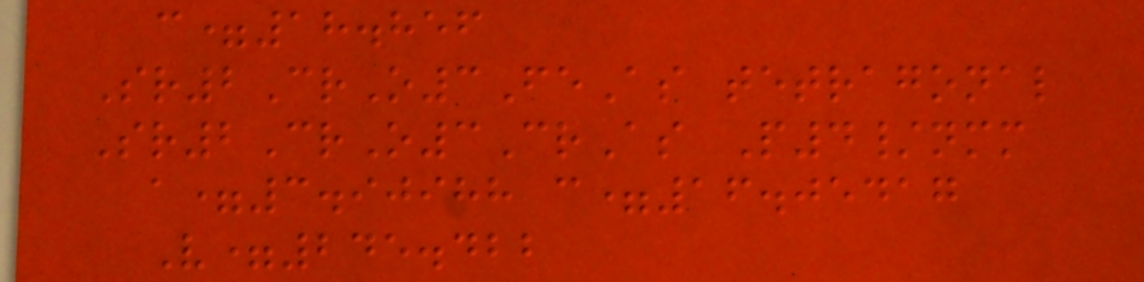c=18.856
Sr2CrO3FeAs tetragonal
Sr2CrO3CrAs P4/nmm
a=3.90988 c=16.05417
V=245.422
